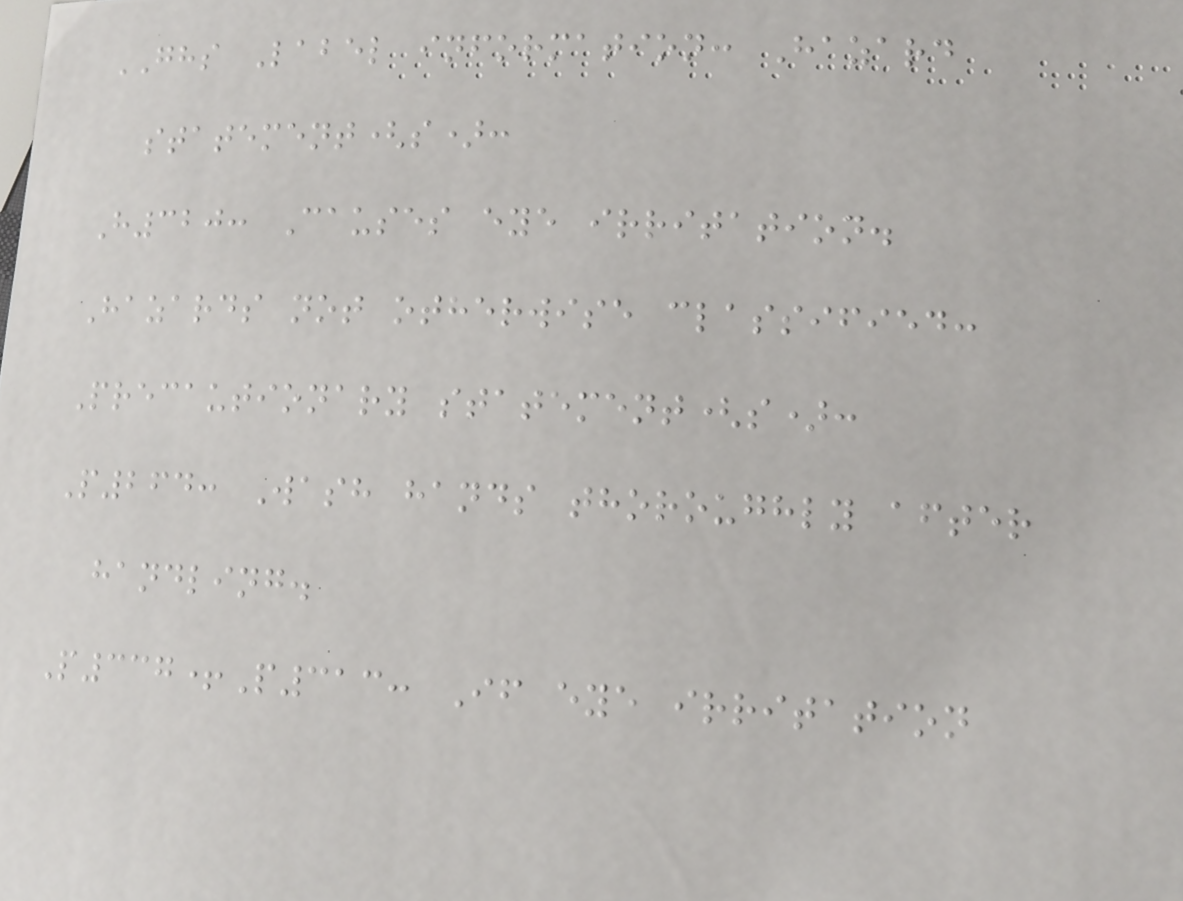GHS Label information: Hazard
statement(s):
H320: Causes eye irritation.
Hazards not otherwise classified:
Precautionary statement(s):
P264: Wash hands thoroughly after
handling.
P337+P313: If eye irritation
